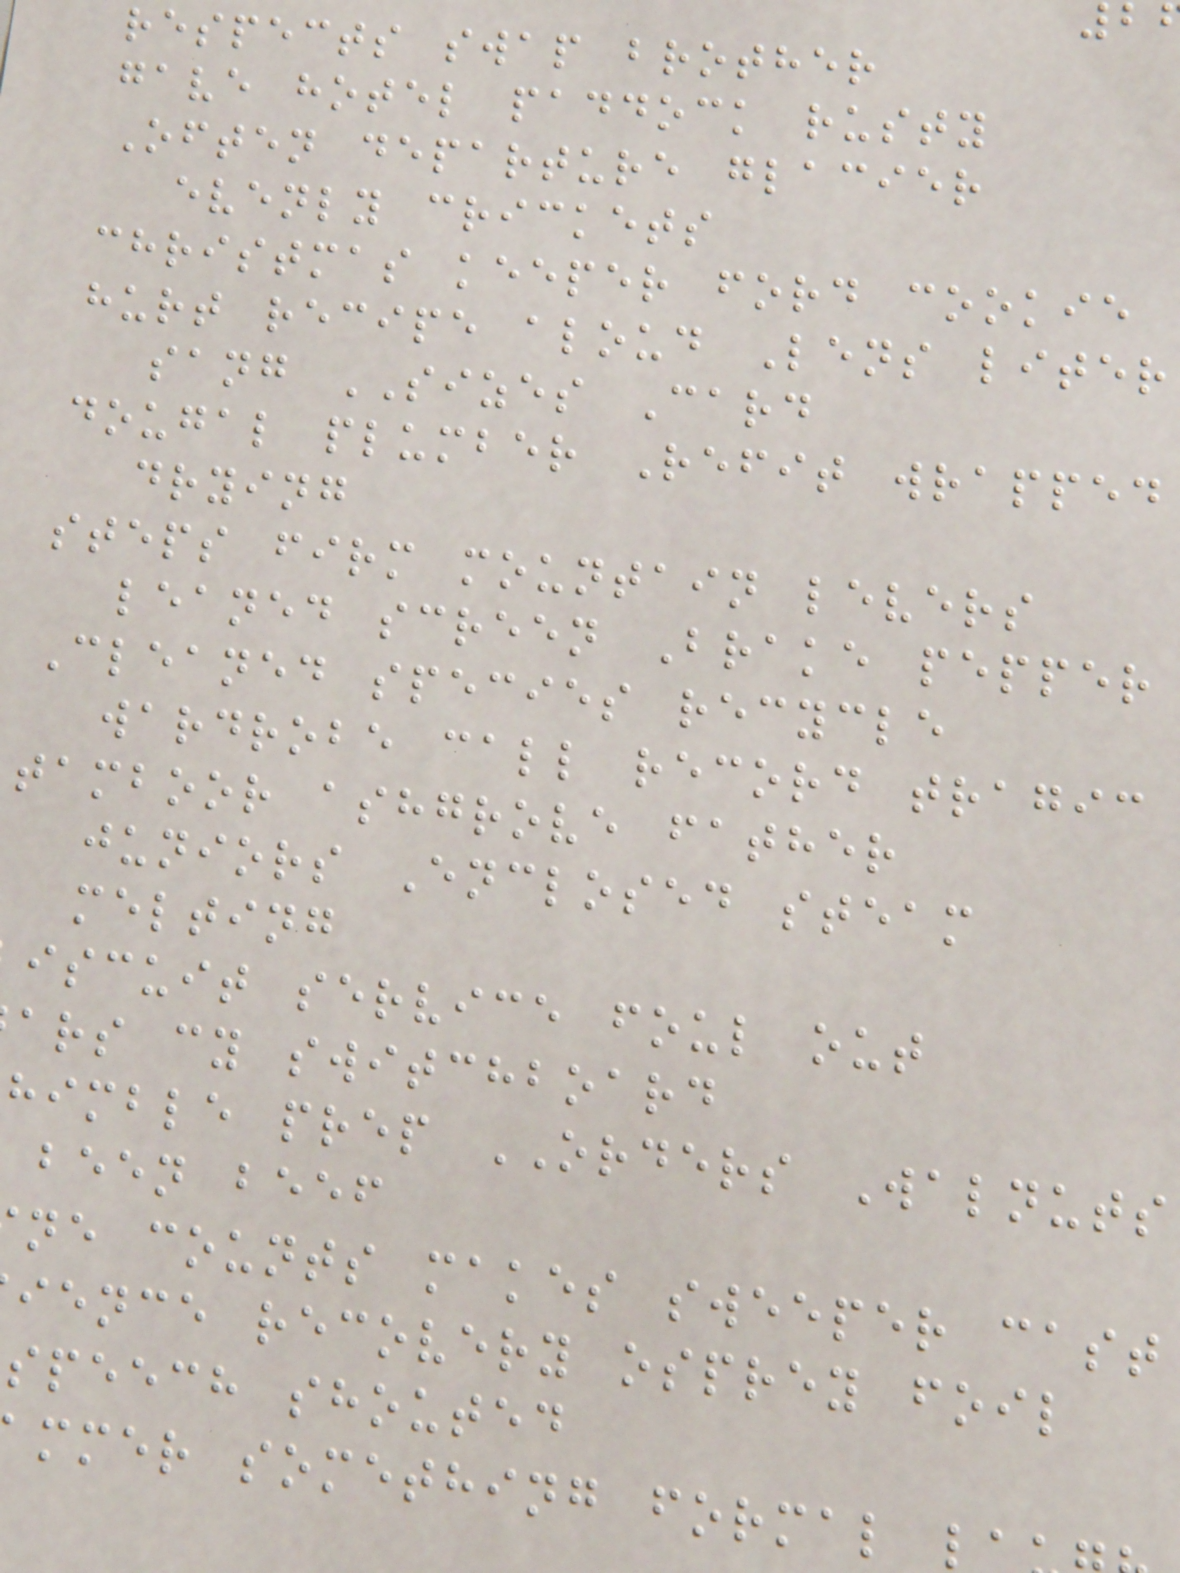respects swap brother
gave hotel paddock rusty
Often departure glacier
evenly crickets
christmas keeper ford cookie
hurt recipe aloud Lens liter
sang SIZES Card
dougal plumber Refit wrapped
drying
steps firm mountain levers
leaned screen Brake pepper
Cleaned species recycle
wardrobe call record tragic
tamboor ashgrove father
juniors Enclosed steam
melting
iscuit service foul out
ars cy switchboard
himble prep ORDERS Walnuts
been beef
ne counts makes sweeper cast
ience recovery osprey foil
speech shouted
mmer something formal l
